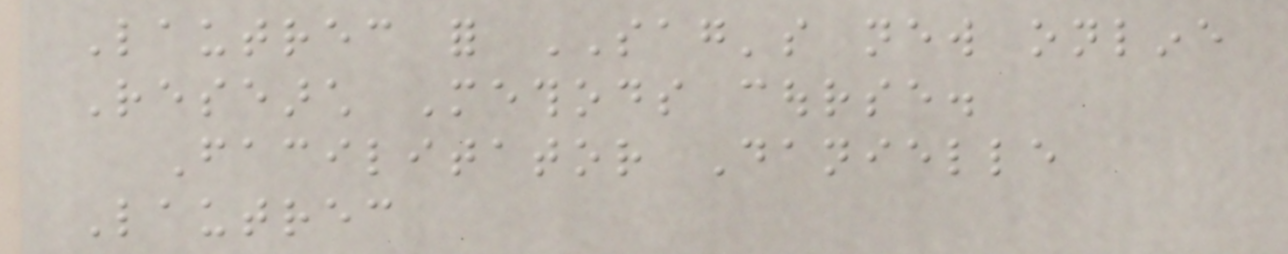Lautrec for SAG's new online
Research Methods course.
Facilitator Danielle
Lautrec
